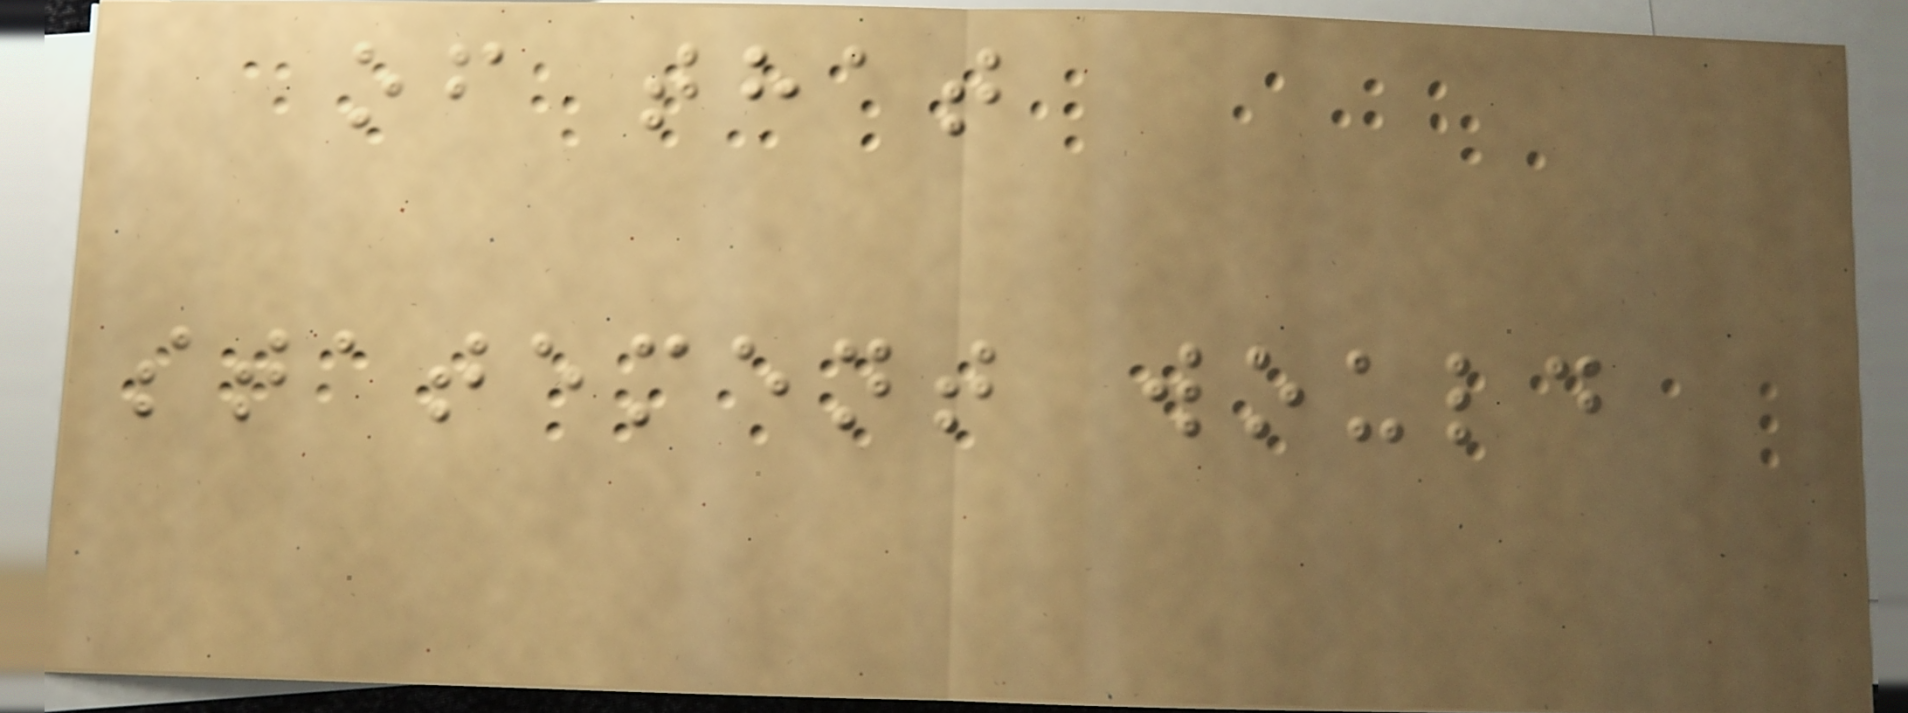of that
statement would
